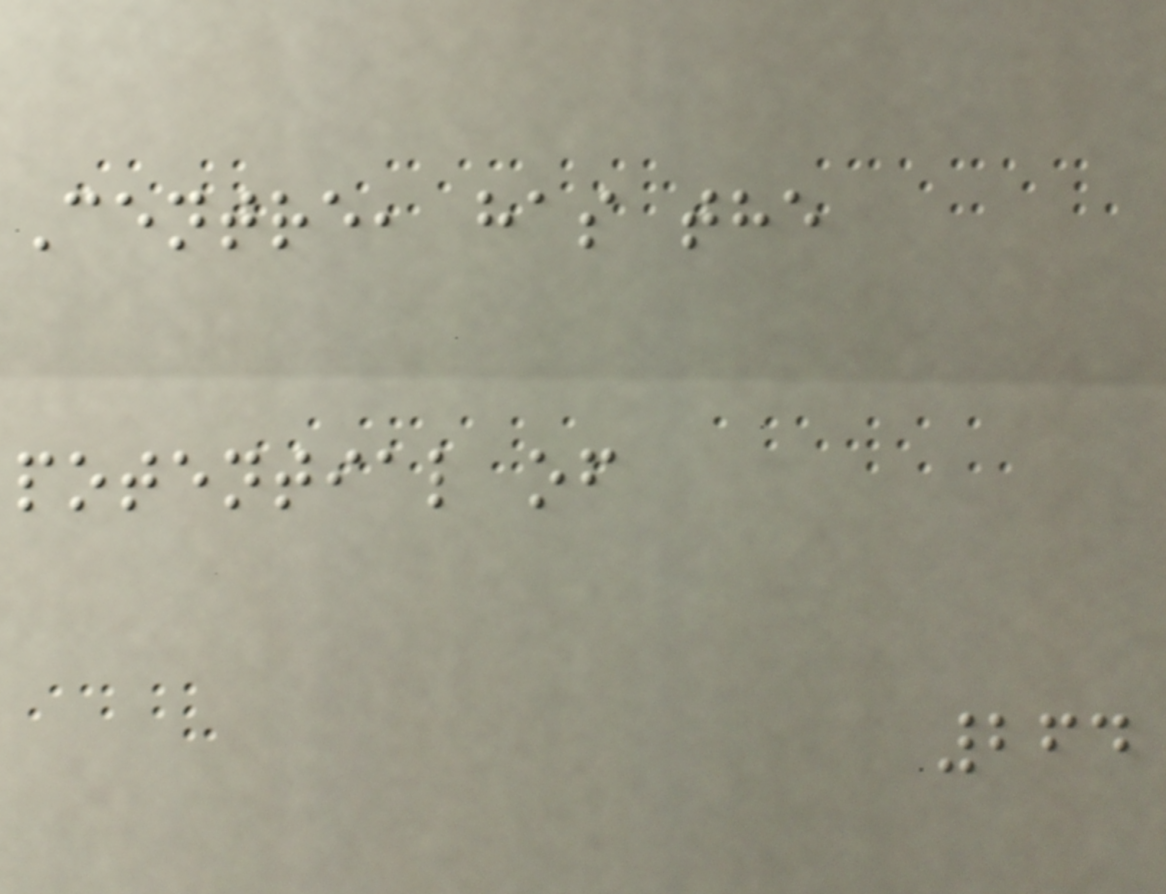Centre, has the
potential of
264
